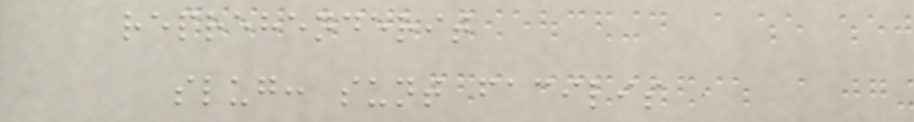reprehenderit
slug: sunt facilis
